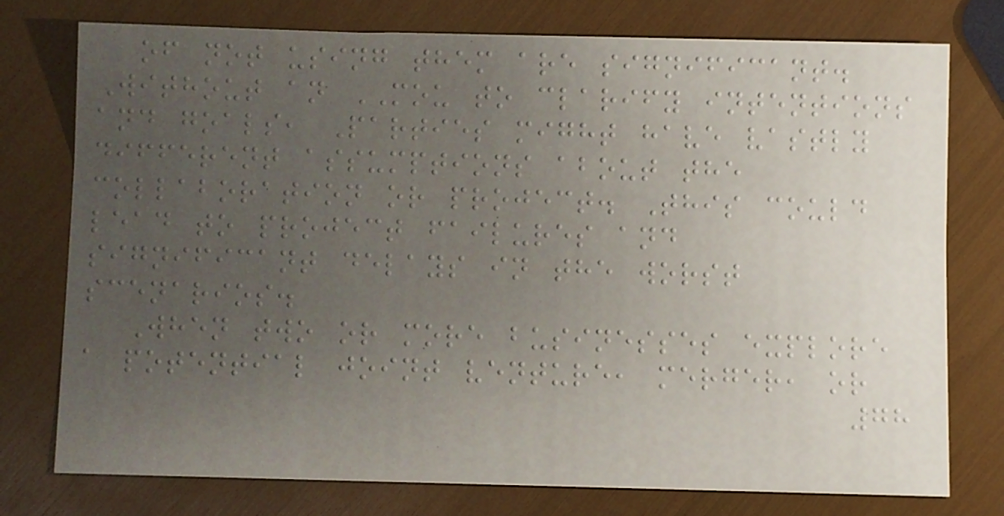of not using them are significant.
Without an MOU to clarify intentions
and goals, Parties might have vastly
different assumptions about the
collaboration or project. This could
lead to project failures and
significant delays in the worst
scenarios.
When two or more businesses explore
a potential joint venture, merger, or
78
